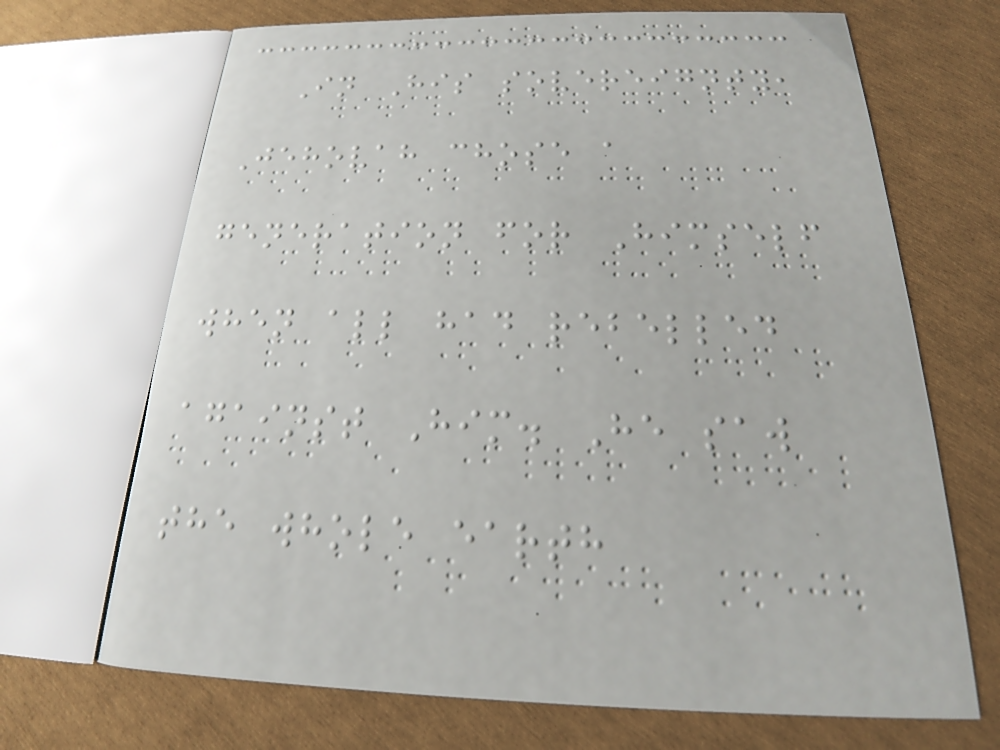In His sovereignty,
Jehovah chose a
generation for Himself
when all had rebelled
against Him. He saw
the whole earth
